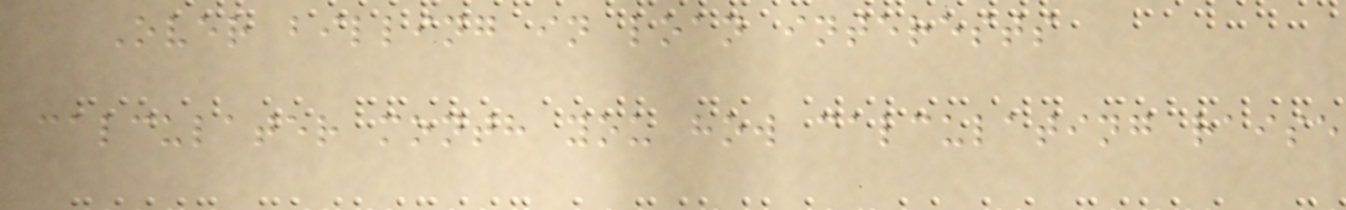Over billing in loan interests
calculater month you how calculating raise
